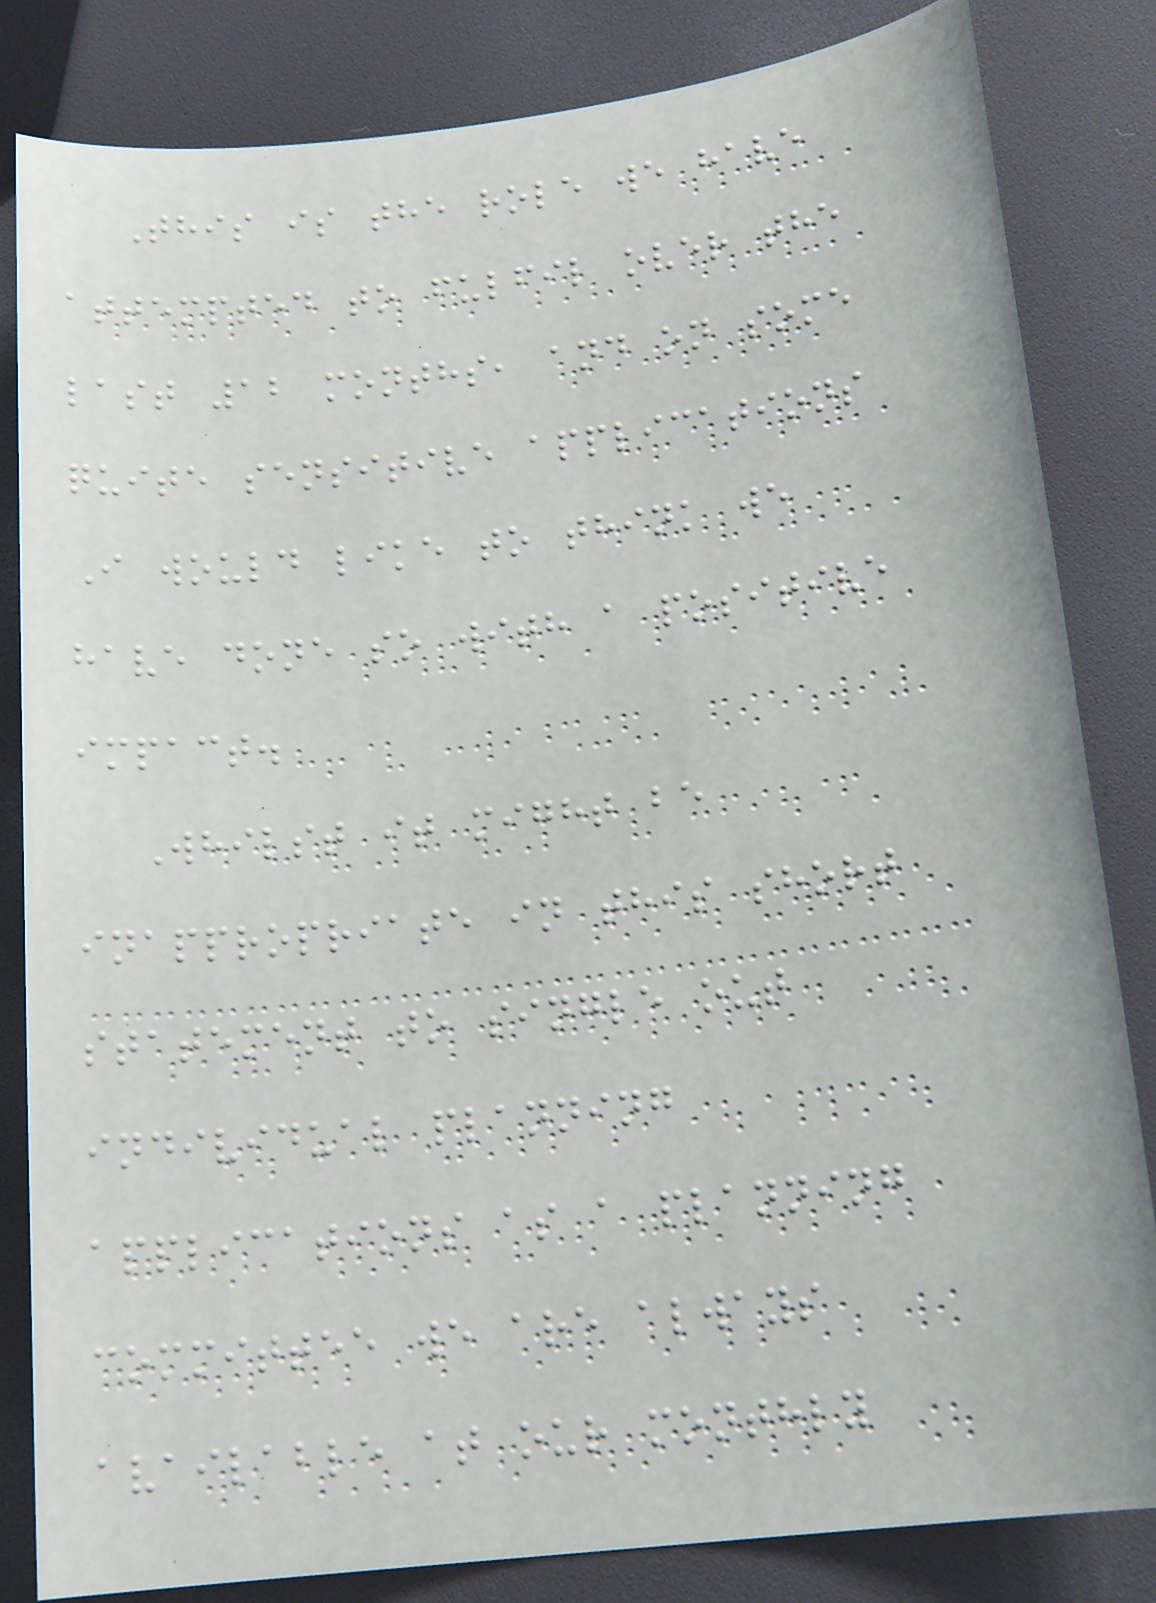This is the role we have
attempted to fulfil over the
last 12 months, and on some
quite sensitive applications
I would like to think we
have done so with a positive
impact.
Whilst it might be
inappropriate in this short
statement to single out
individual planning
applications as a planning
committee we are always
available at our monthly
